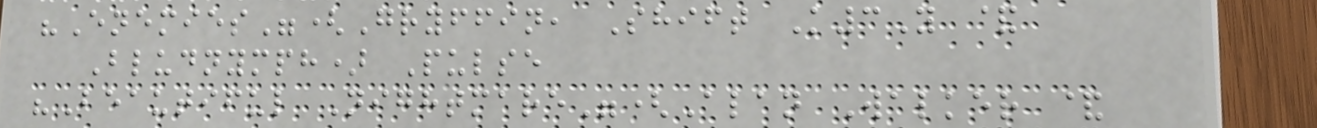"Enemies"(Gryffin, Shift K3Y &
Bludnymph) Pulse
"Beautiful Nightmare"(Alan Walker &
